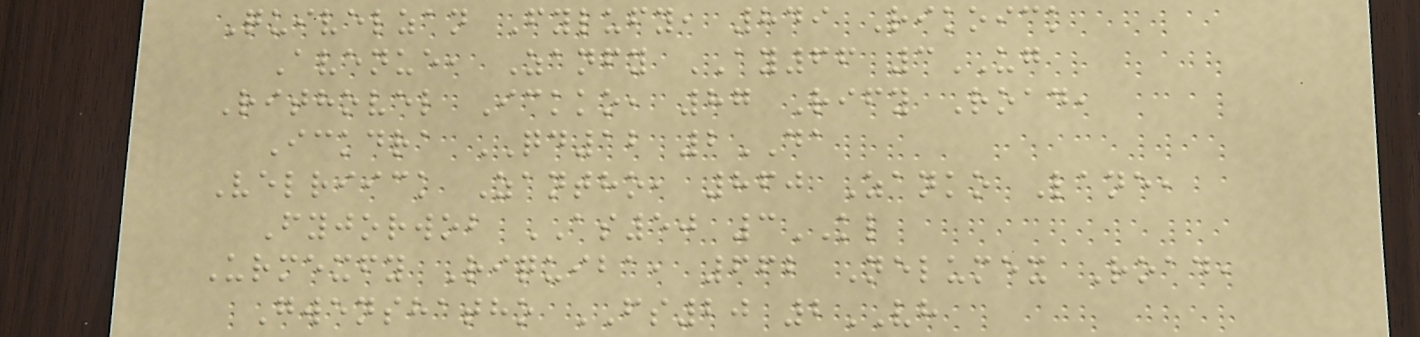Quivelzan Fylufy, 849 Rikoick
Avenue, Zanfy AY66 3UG
Rithovel Ickko, 87 Rify Road,
Ickdra QD12 2DA
Velriick Zantho, 860 Zanko Lane,
Fyjorwob AS50 3KL
Urmexfy Riquiba, 662 Nelumex Road,
Gwenshatho FS20 2VH
